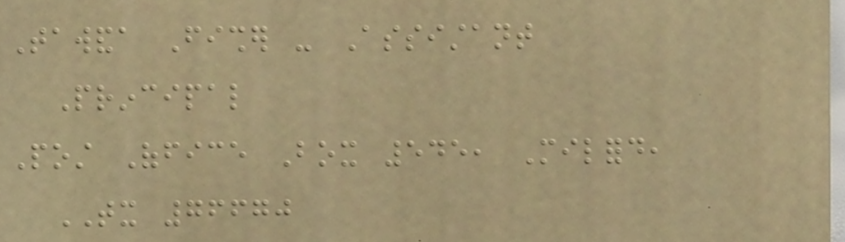Tawanda Fisher - Assistant
Principal
Post Office Box 545, Milford,
TX 76670
